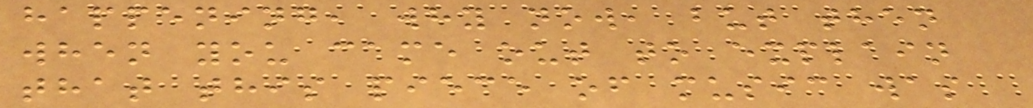happening, why now, but then
when you came out to explain
that this piece of music was
